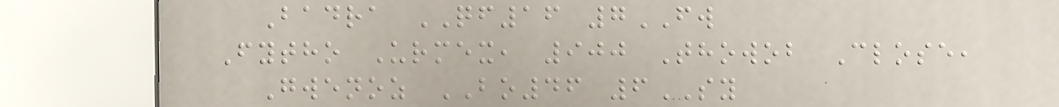Badra QF16 7FW
Fytho Urmex, 900 Thowob Close,
Gwenoz BO46 6SY
